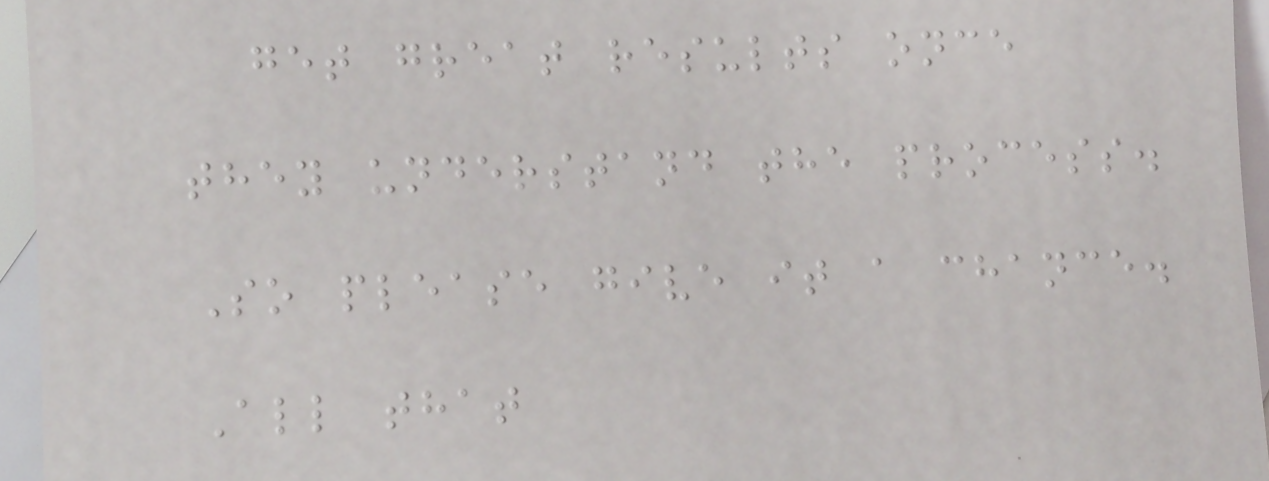get great results once
they understand the process.
So please give it a chance.
All that
